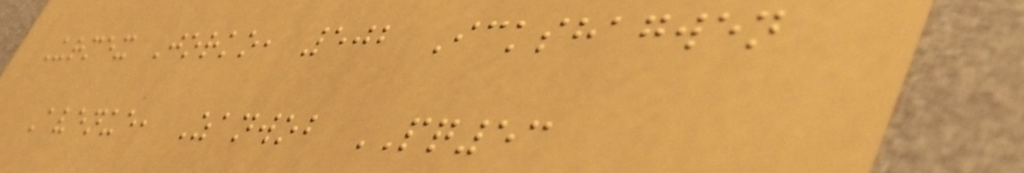Urmex Jorko, 502 Ickshagwen
Avenue, Zanwob PQ53
